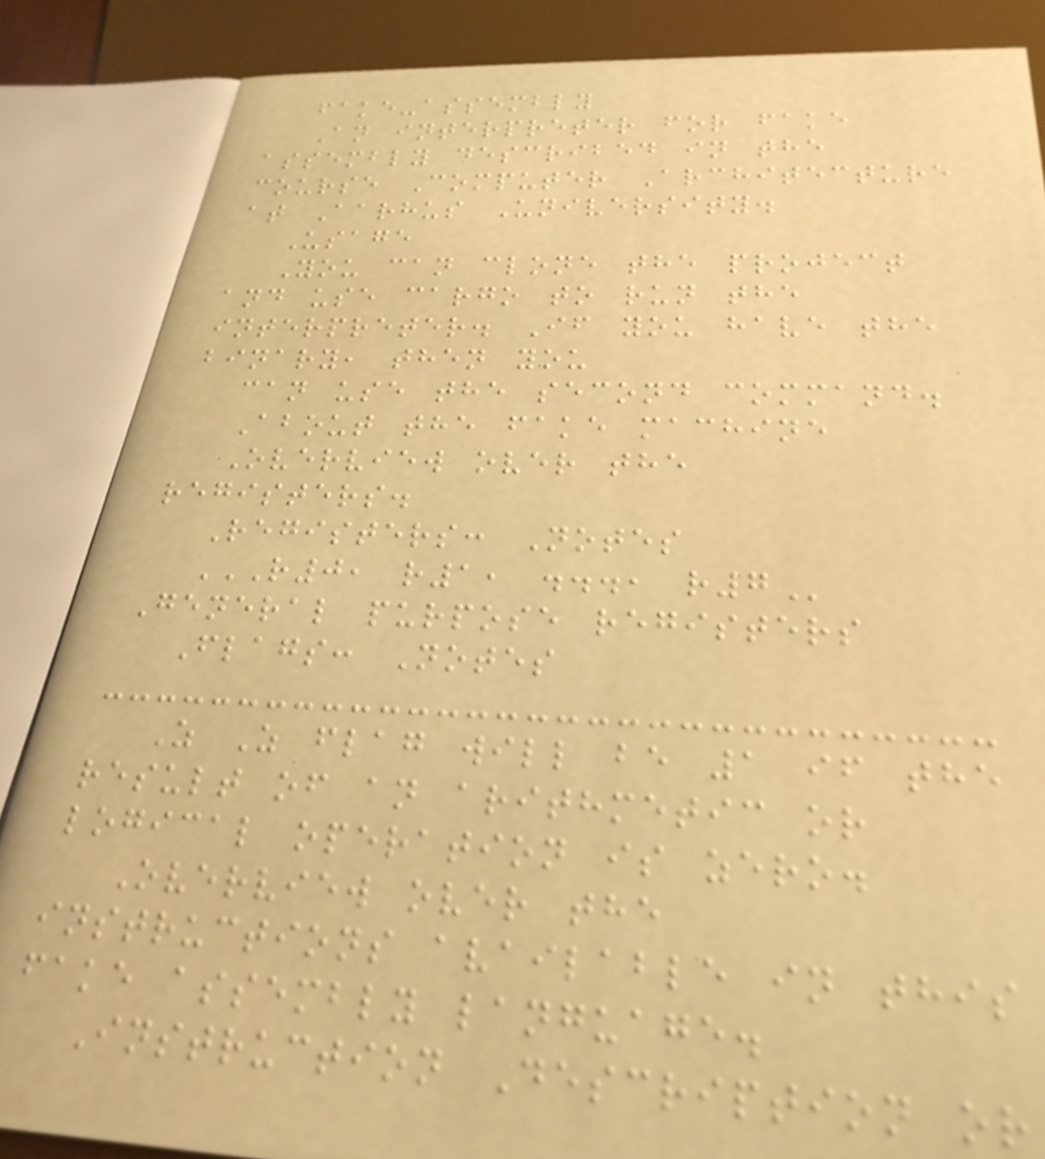fake-assembly
An interpreter for fake
assembly described in the
course Computer Architecture
at Aarhus University.
Usage
You can clone the project
and use cargo to run the
interpreter. If you have the
binary, then you
can use the second command.
About the fake machine
Overview over the
registers.
Registers: Notes
R0, R1, ..., R7
General purpose registers
Flags: Notes
Z Z flag will be 1 if the
result of an arithmetic or
logical operation is zero.
Overview over the
instructions available in this
fake assembly language.
Instruction Description or
